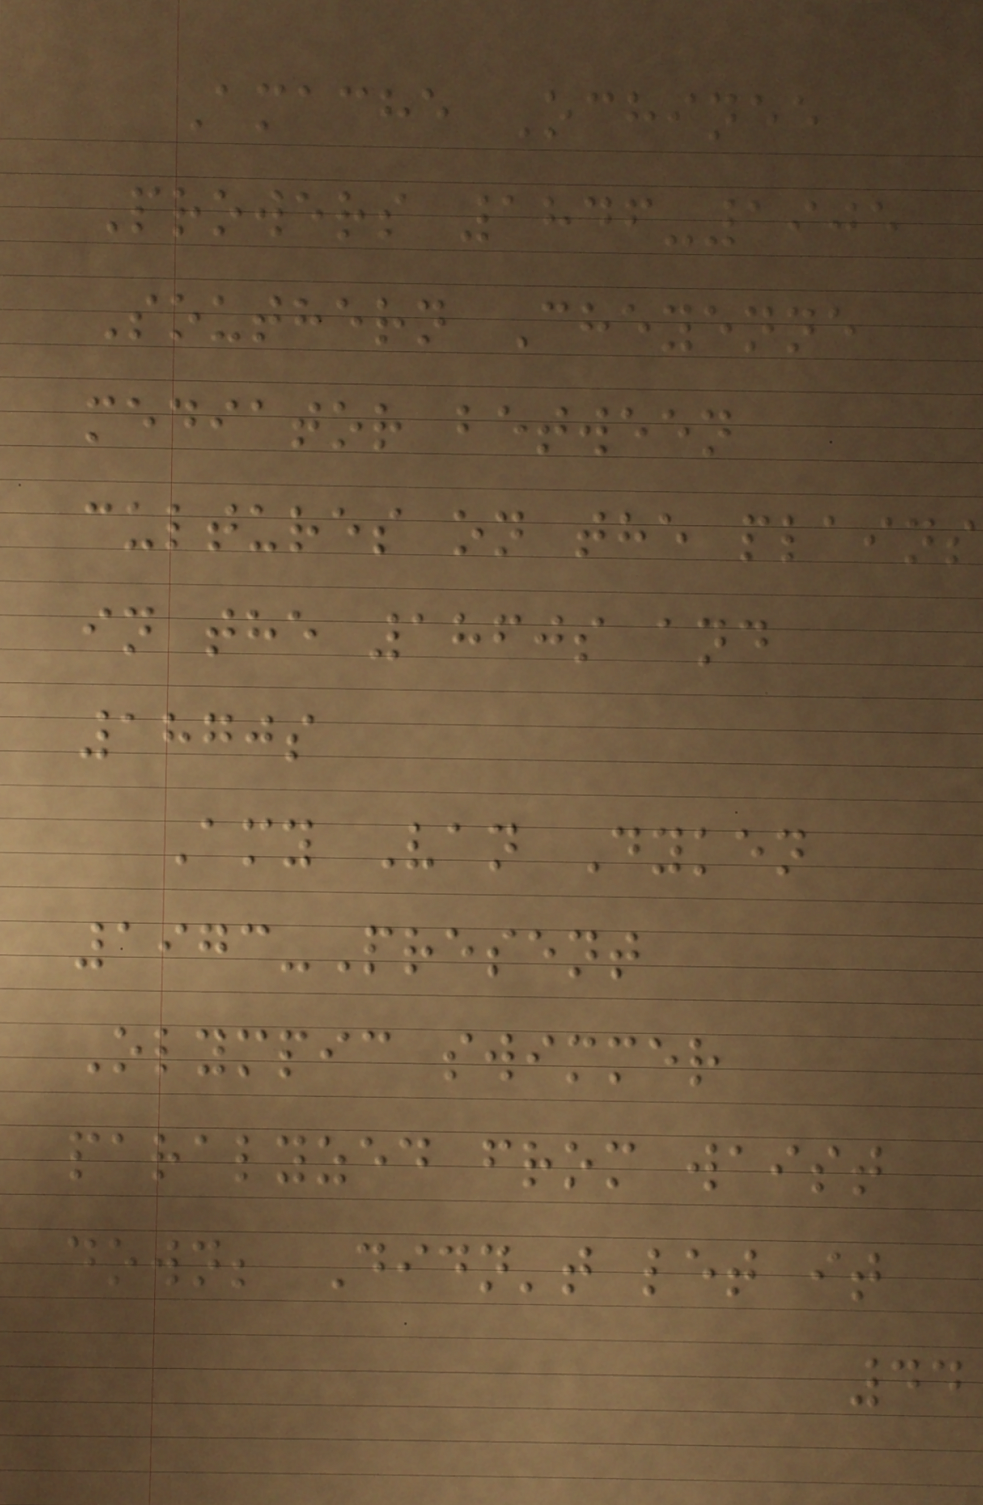Amache Ochinee
Prowers 1846-1905
Southern Cheyenne
mediator between
cultures on the plains
in the 1860s and
1870s
Amy Van Dyken
1973-Present
Olympic swimmer
paralyzed from waist
down; Didn't let it
44
